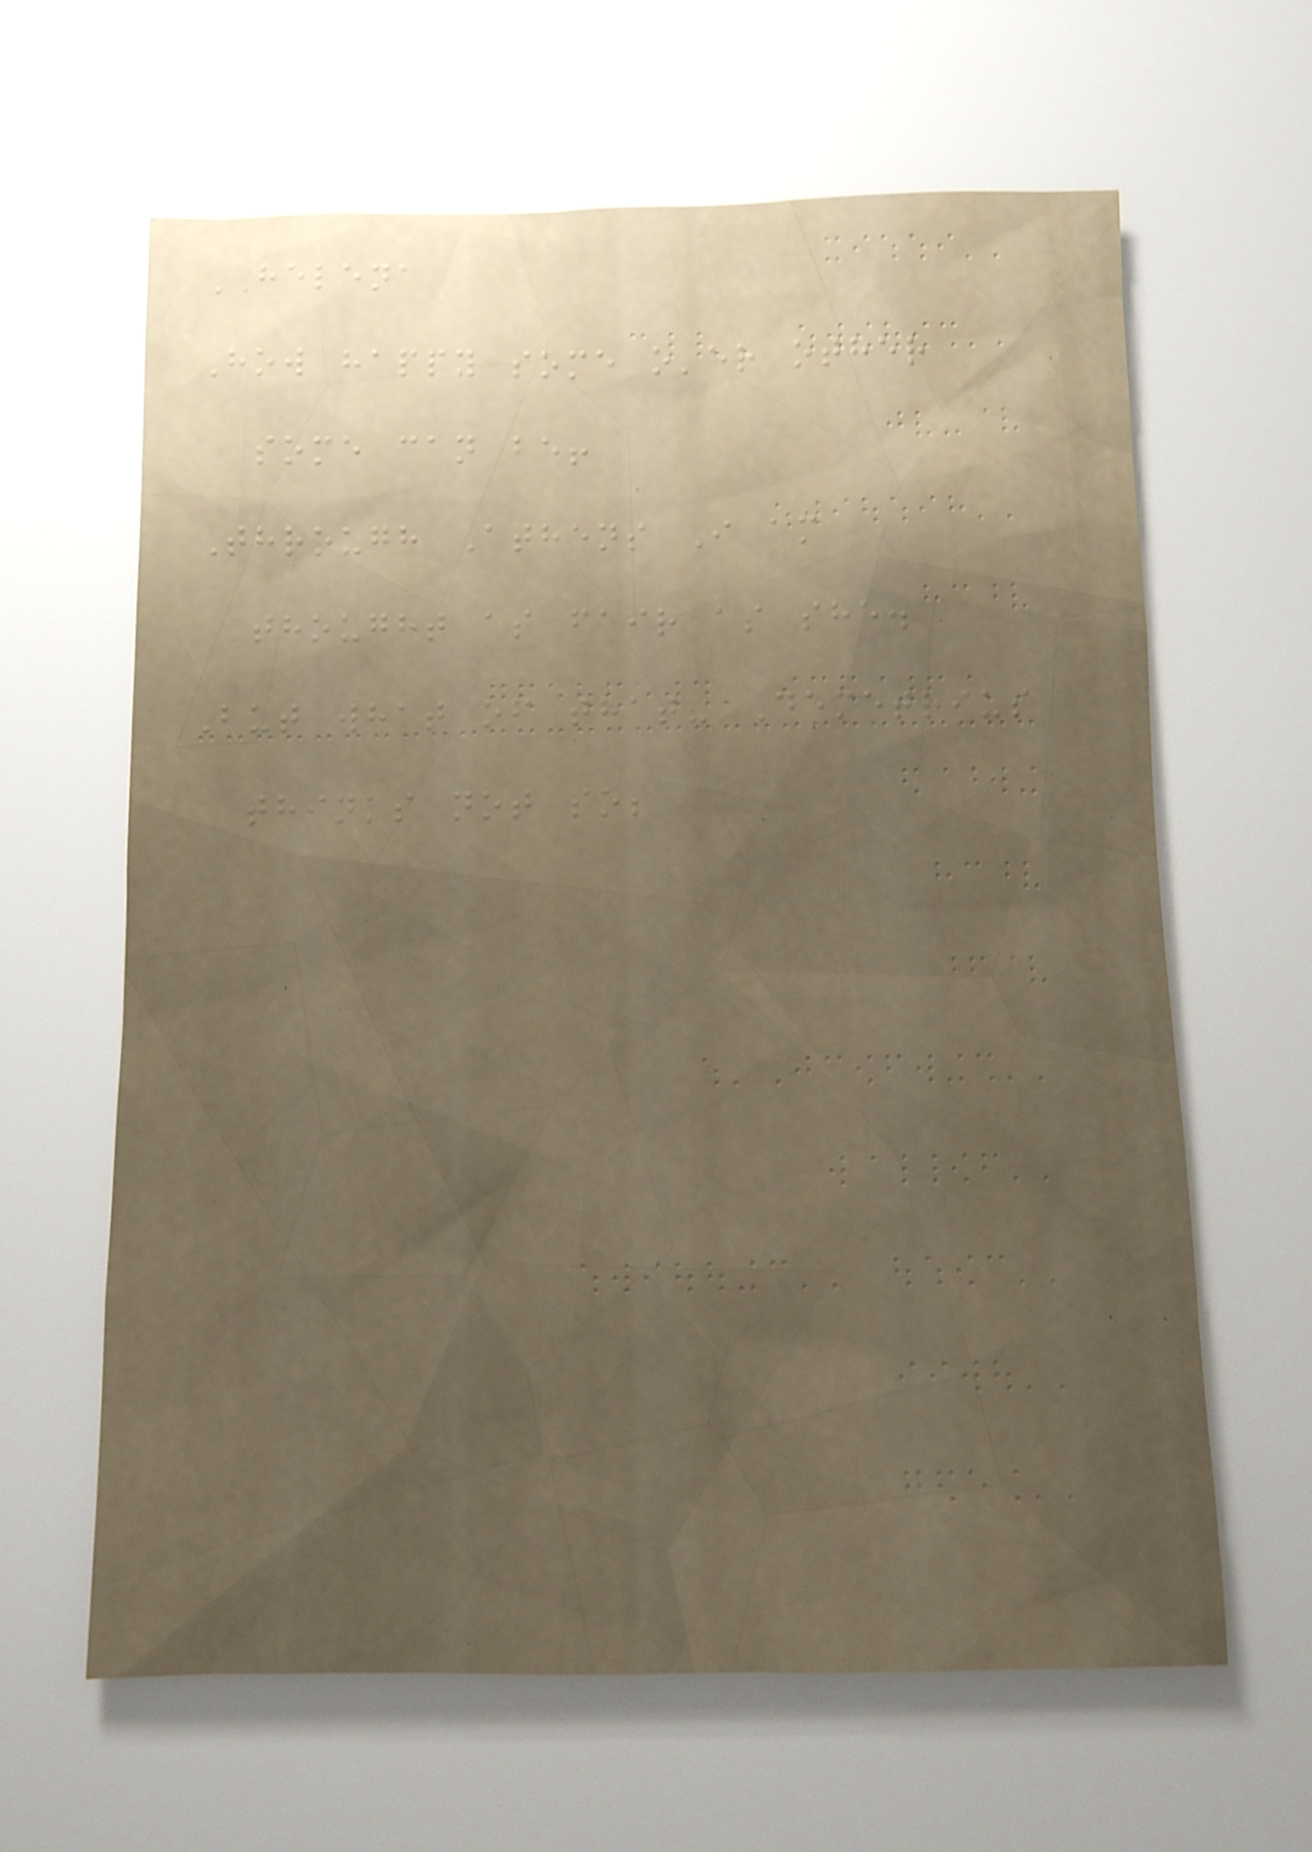HELENA
How happy some o'er other
some can be!
Through Athens I am
thought as fair as she.
But what of that? Demetrius
thinks not so;
